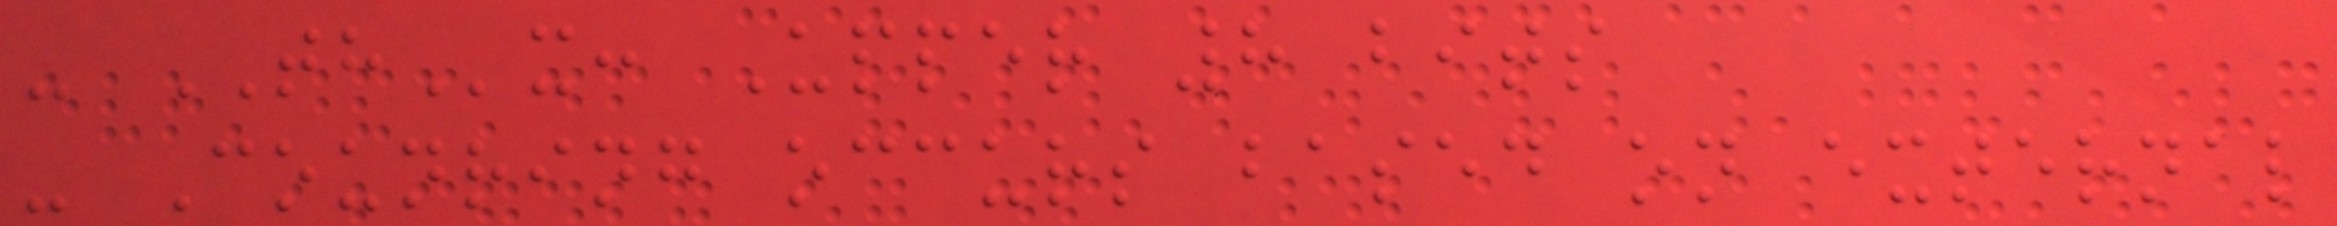- THx: Upper 8 bits
- Counring occurs based on external
